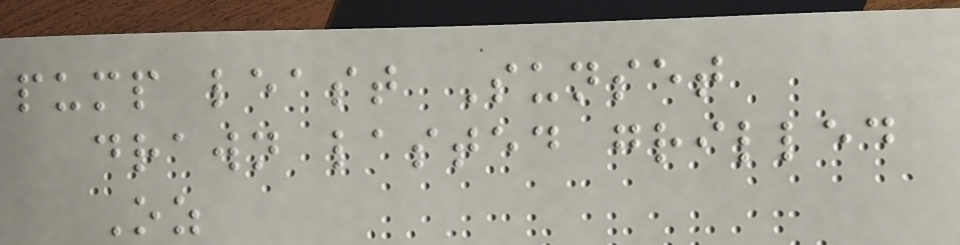pump least Sunset
drawn lasted grilled
Oz
